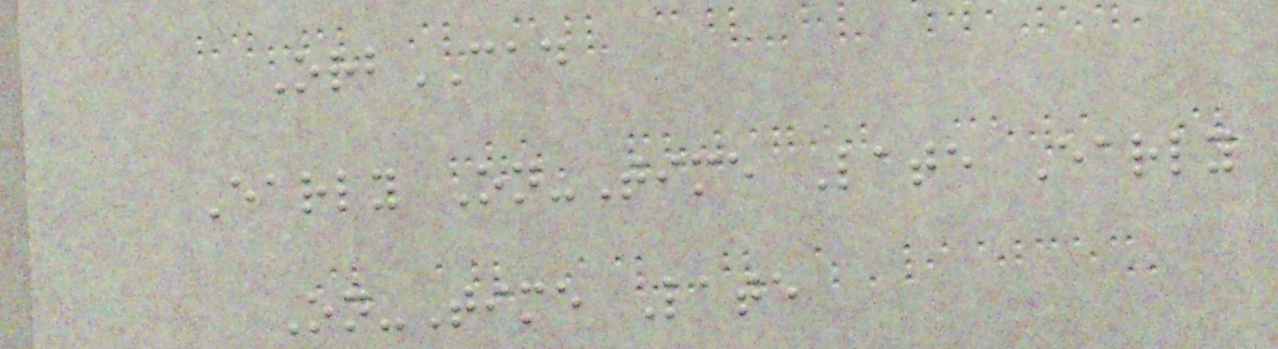OrbCAD
Early On-Time Late Early
On-Time Late
